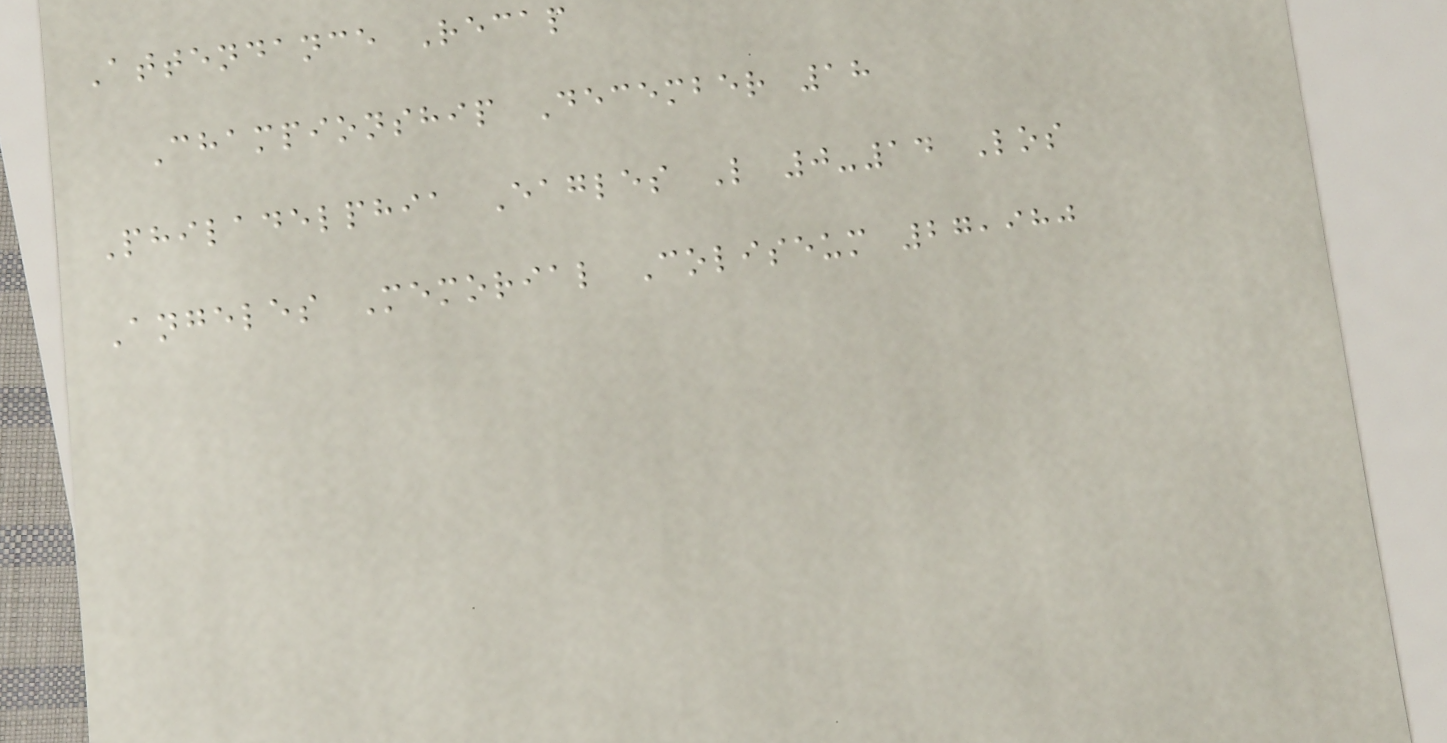Attendance Recap
Championship December 18
Philadelphia Eagles L 0-14 Los
Angeles Memorial Coliseum 27,980
